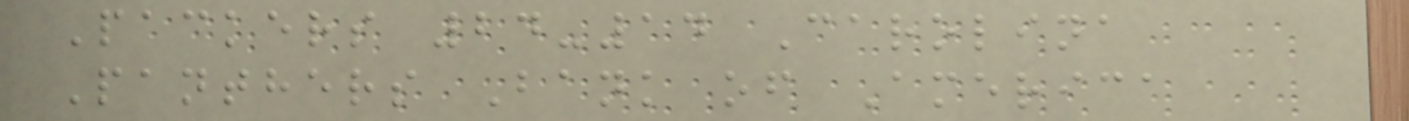Packers 24-14 Carolina
Panthers Bank of America
